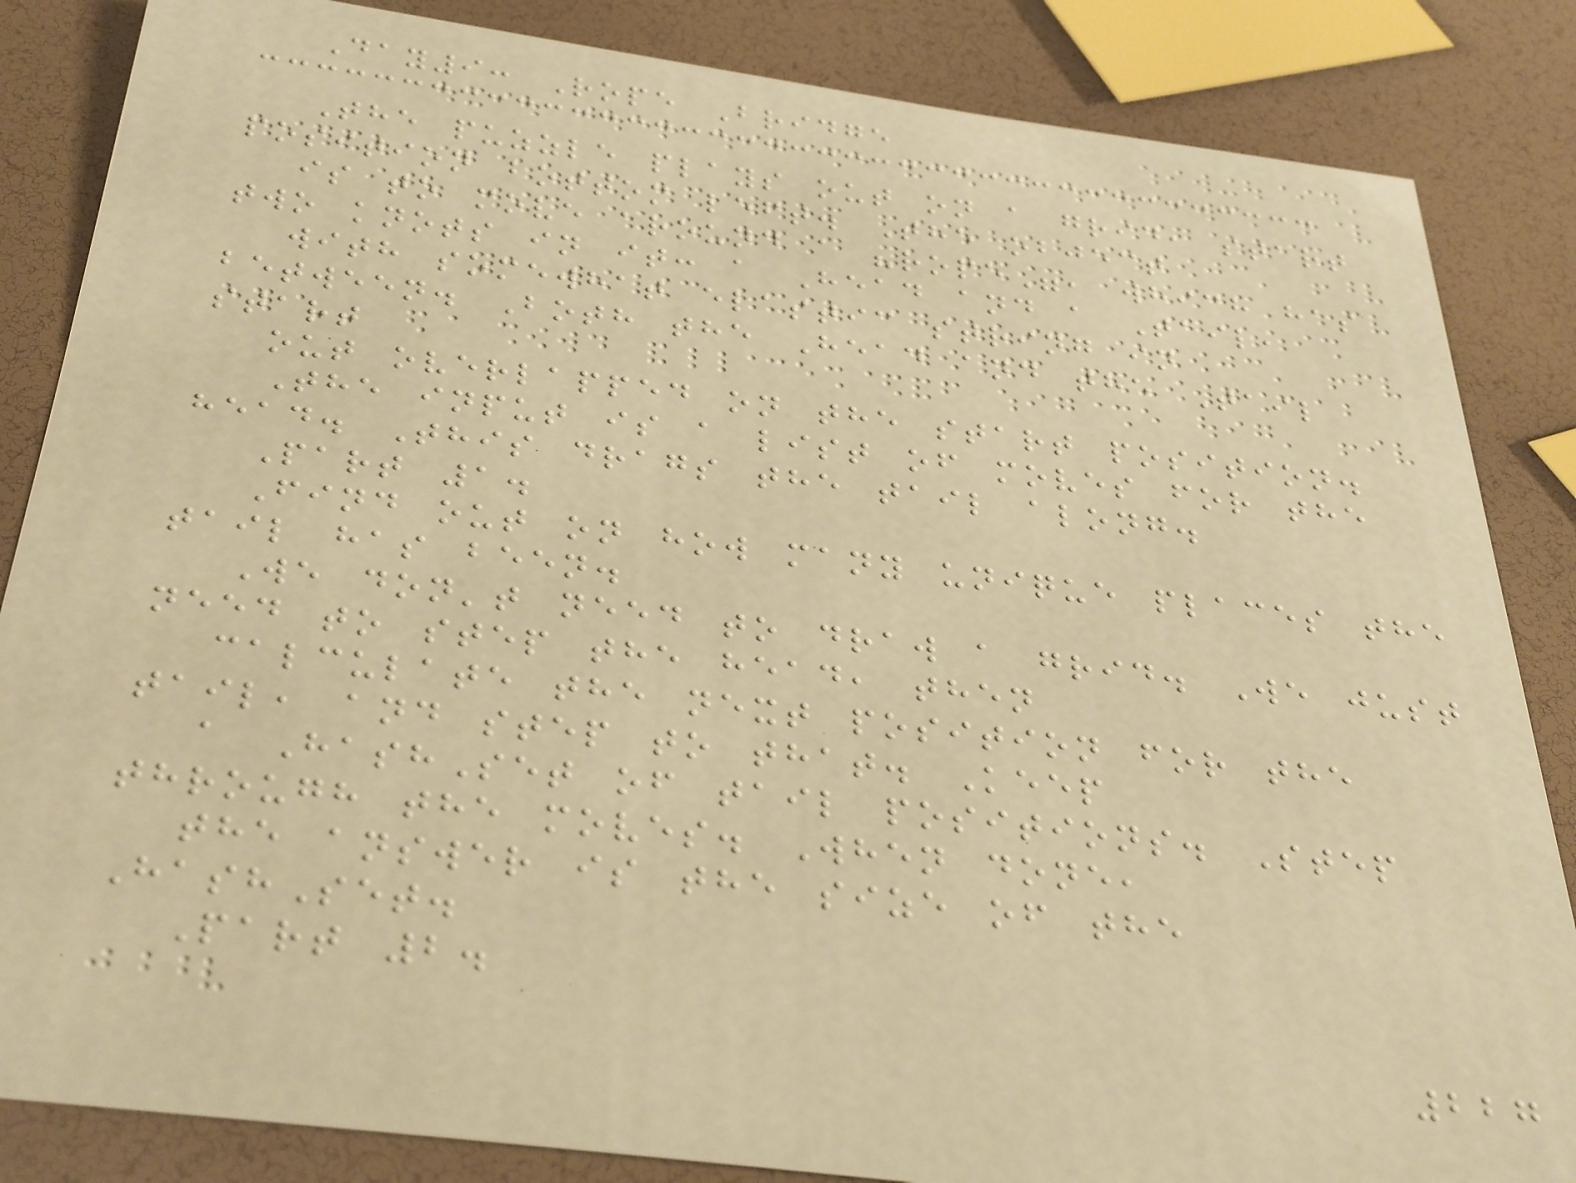Day9: Rope Bridge
The puzzle plays out on a grid, start
position bottom left. The object
is to move around a "rope", which has
two knots in it: a Head and a Tail,
with somewhat elastic string in
between. Both the Head and the Tail
start
out overlapped on the start position.
The input is a list of moves for the
head. This drags the tail along.
Part 1.
Find out on how many unique places the
tail has been.
We don't need to draw a grid. We just
need to step the head, then
calculate the next position for the
tail, and step to that. Keep
a HashSet of tail positions. Step
through the moves. When done,
the answer is the size of the
HashSet.
Part 2.
227
